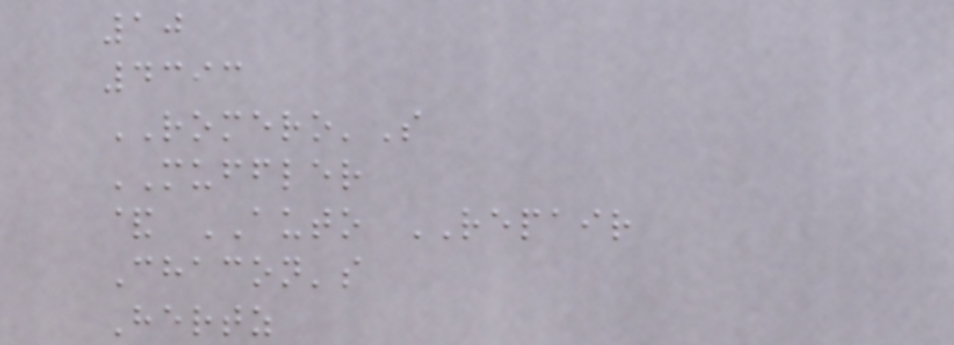10
4393
ROMERO'S
MUFFLER
& AUTO REPAIR
Chacon's
Hertz
